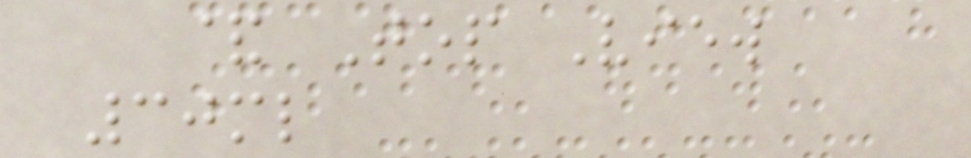& Top View
30ml
